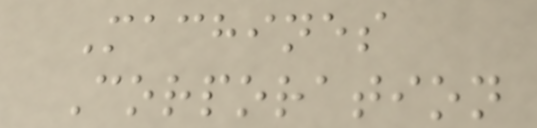Machines
Corporation
